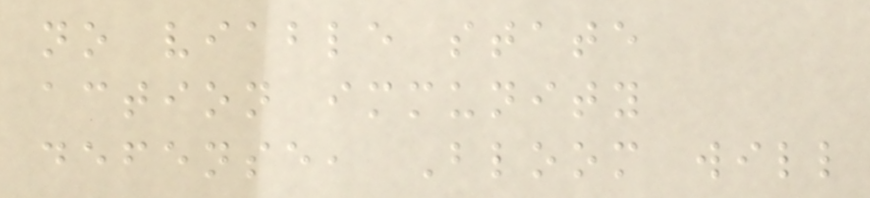no viable state
action immunity
defense, Bloom will
